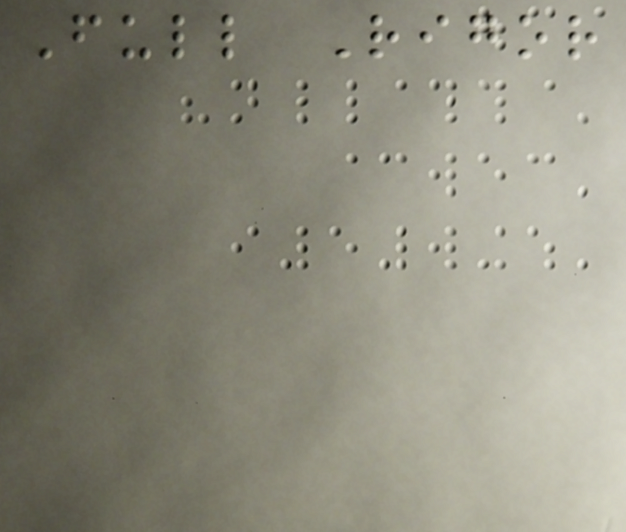Full Rigor
